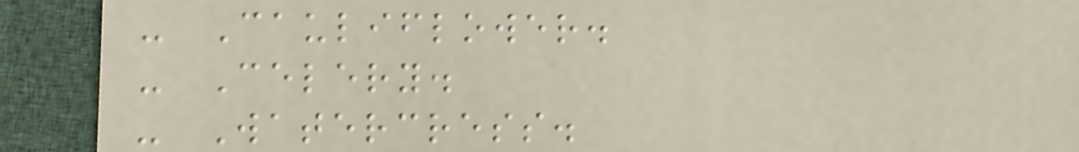- Cauliflower.
- Celery.
- Watercress.
